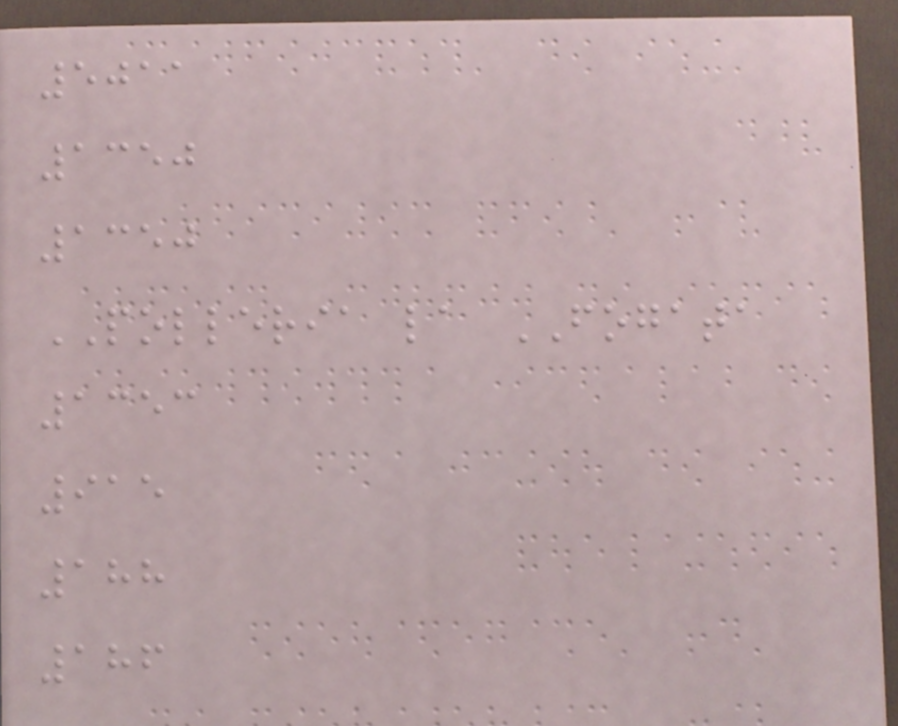5011
1350
1350
POLLERIA la FOGATA
1353
915
188
186
